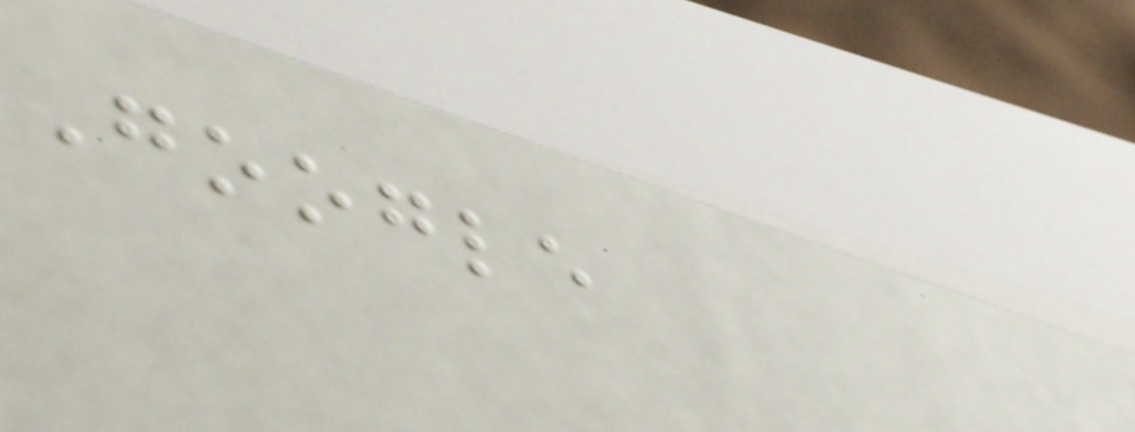Google
